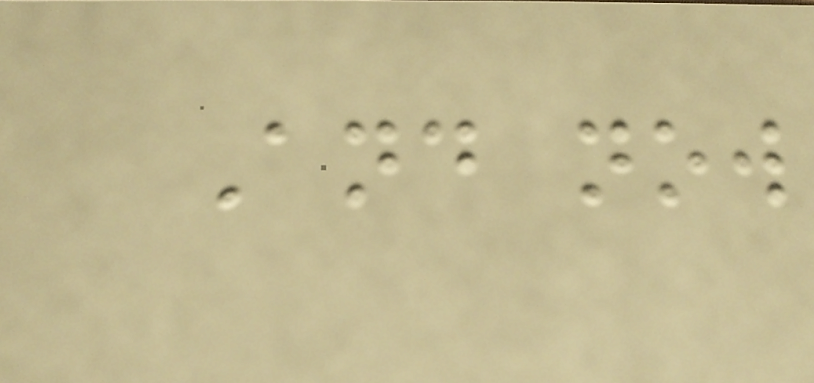And now
